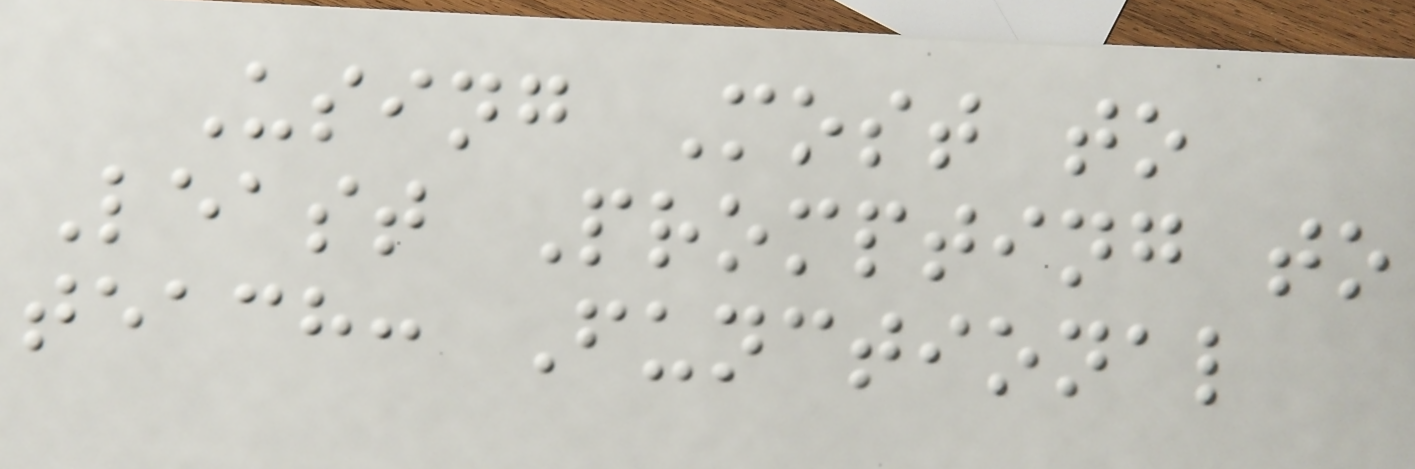Using Most to
Least Prompting to
teach: Functional
